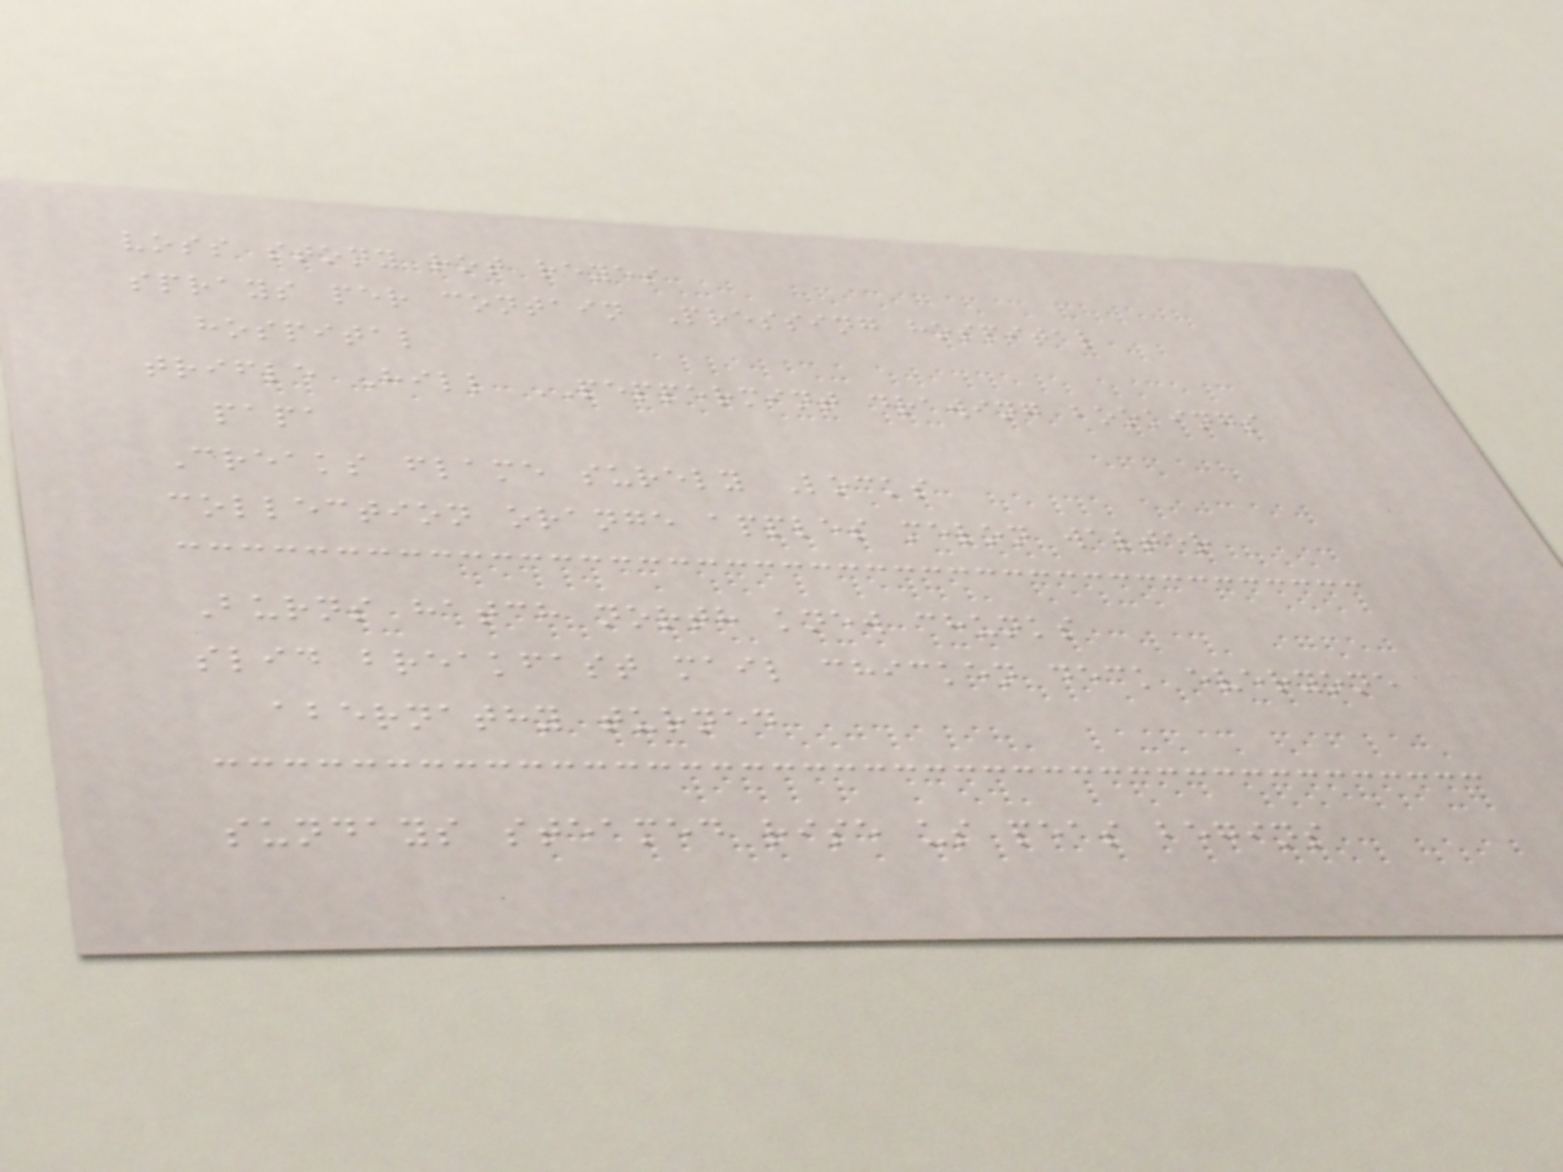voss stony rot reyes
sprays per contain Pressing hospital
hospital
trifle Hill PEPPERMINT drawing bookings
papa
Creaks flame surely Locks
collection orange apples melon walter
Burns hatch north knew chunks
slid breakfast mail chicken deck everyone
abernathy turned
sundays steamed rise us peas begins
